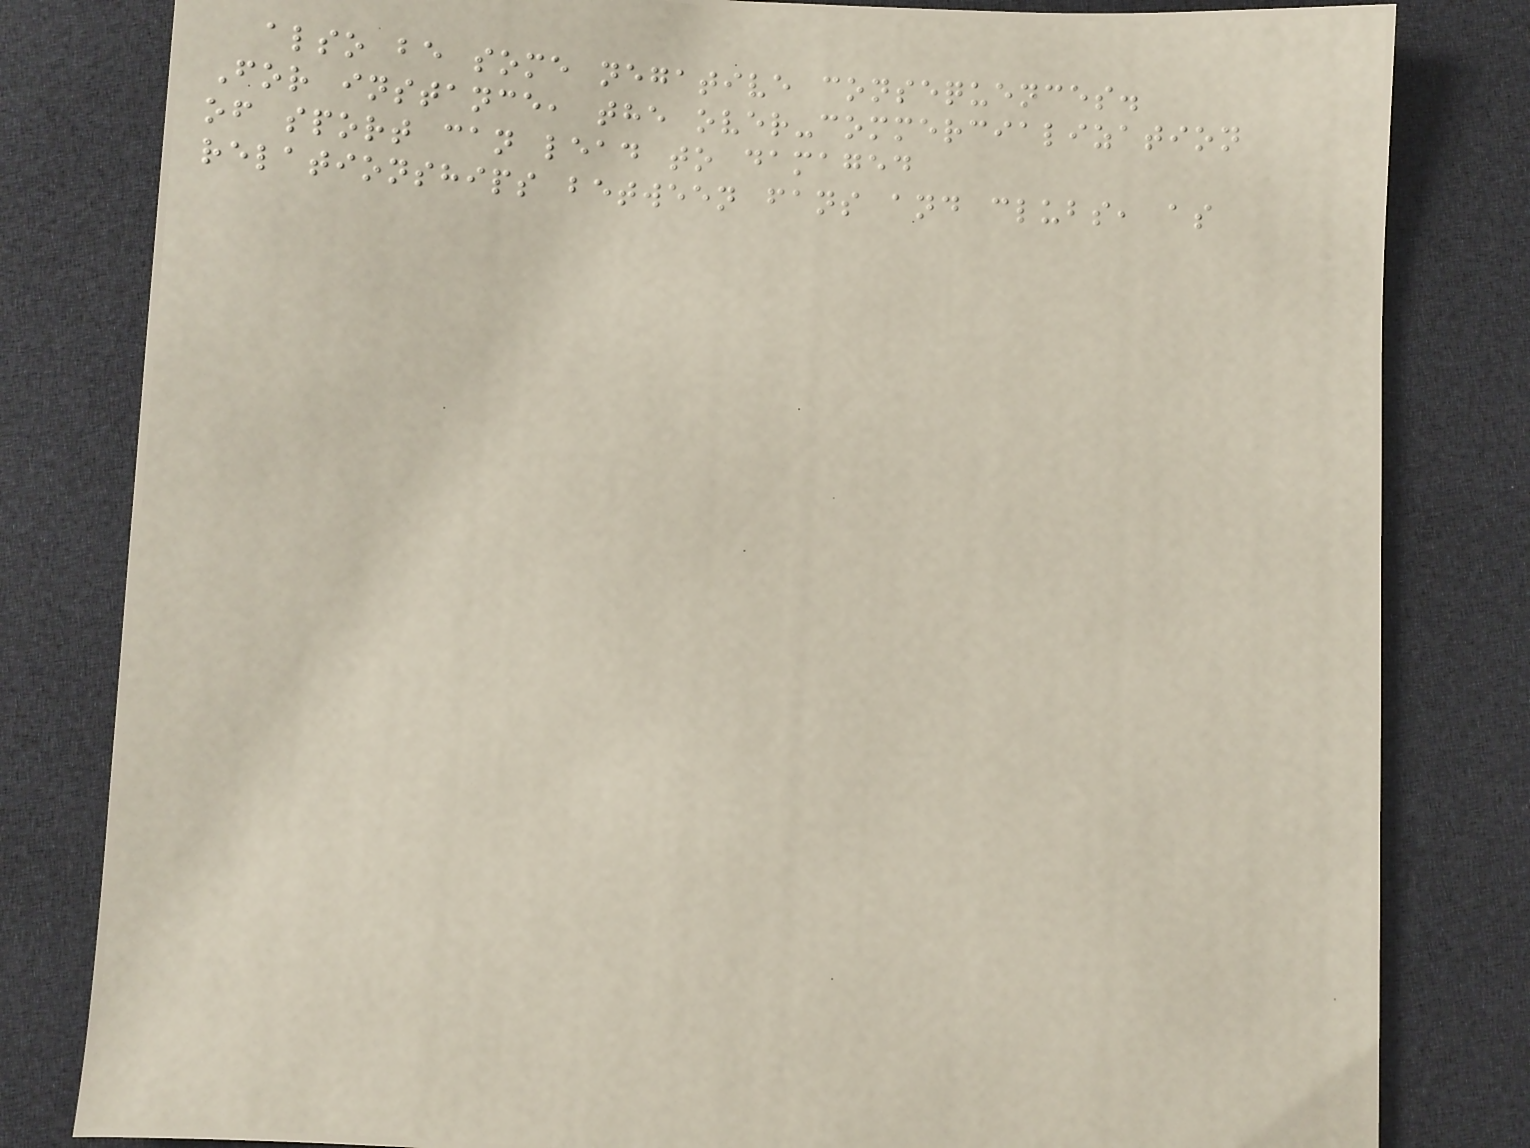also be some negative consequences.
For instance, the over-commercialization
of sport can lead to damaged
relationships between fans and clubs, as
